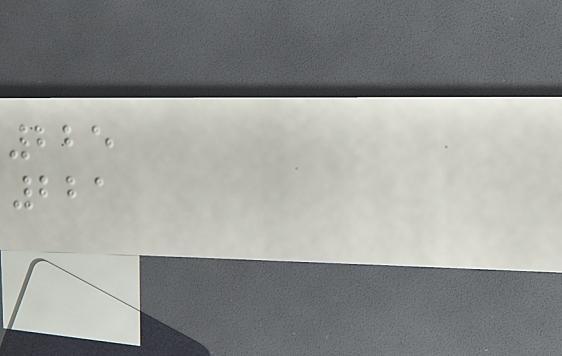225
221
